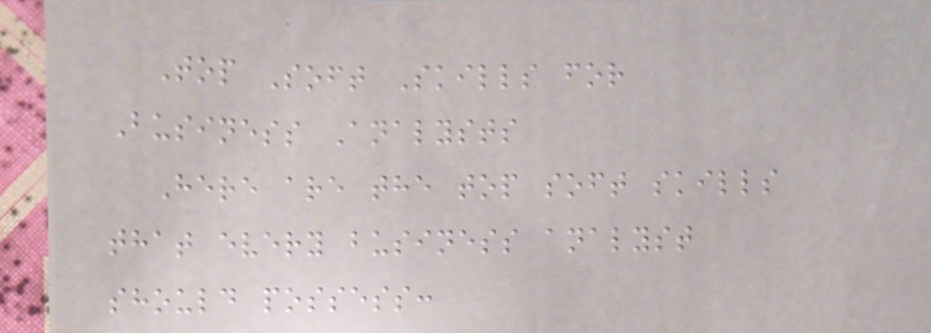Top Soft Skills for
Business Analysts
Here are the top soft skills
that every business analyst
should possess:
